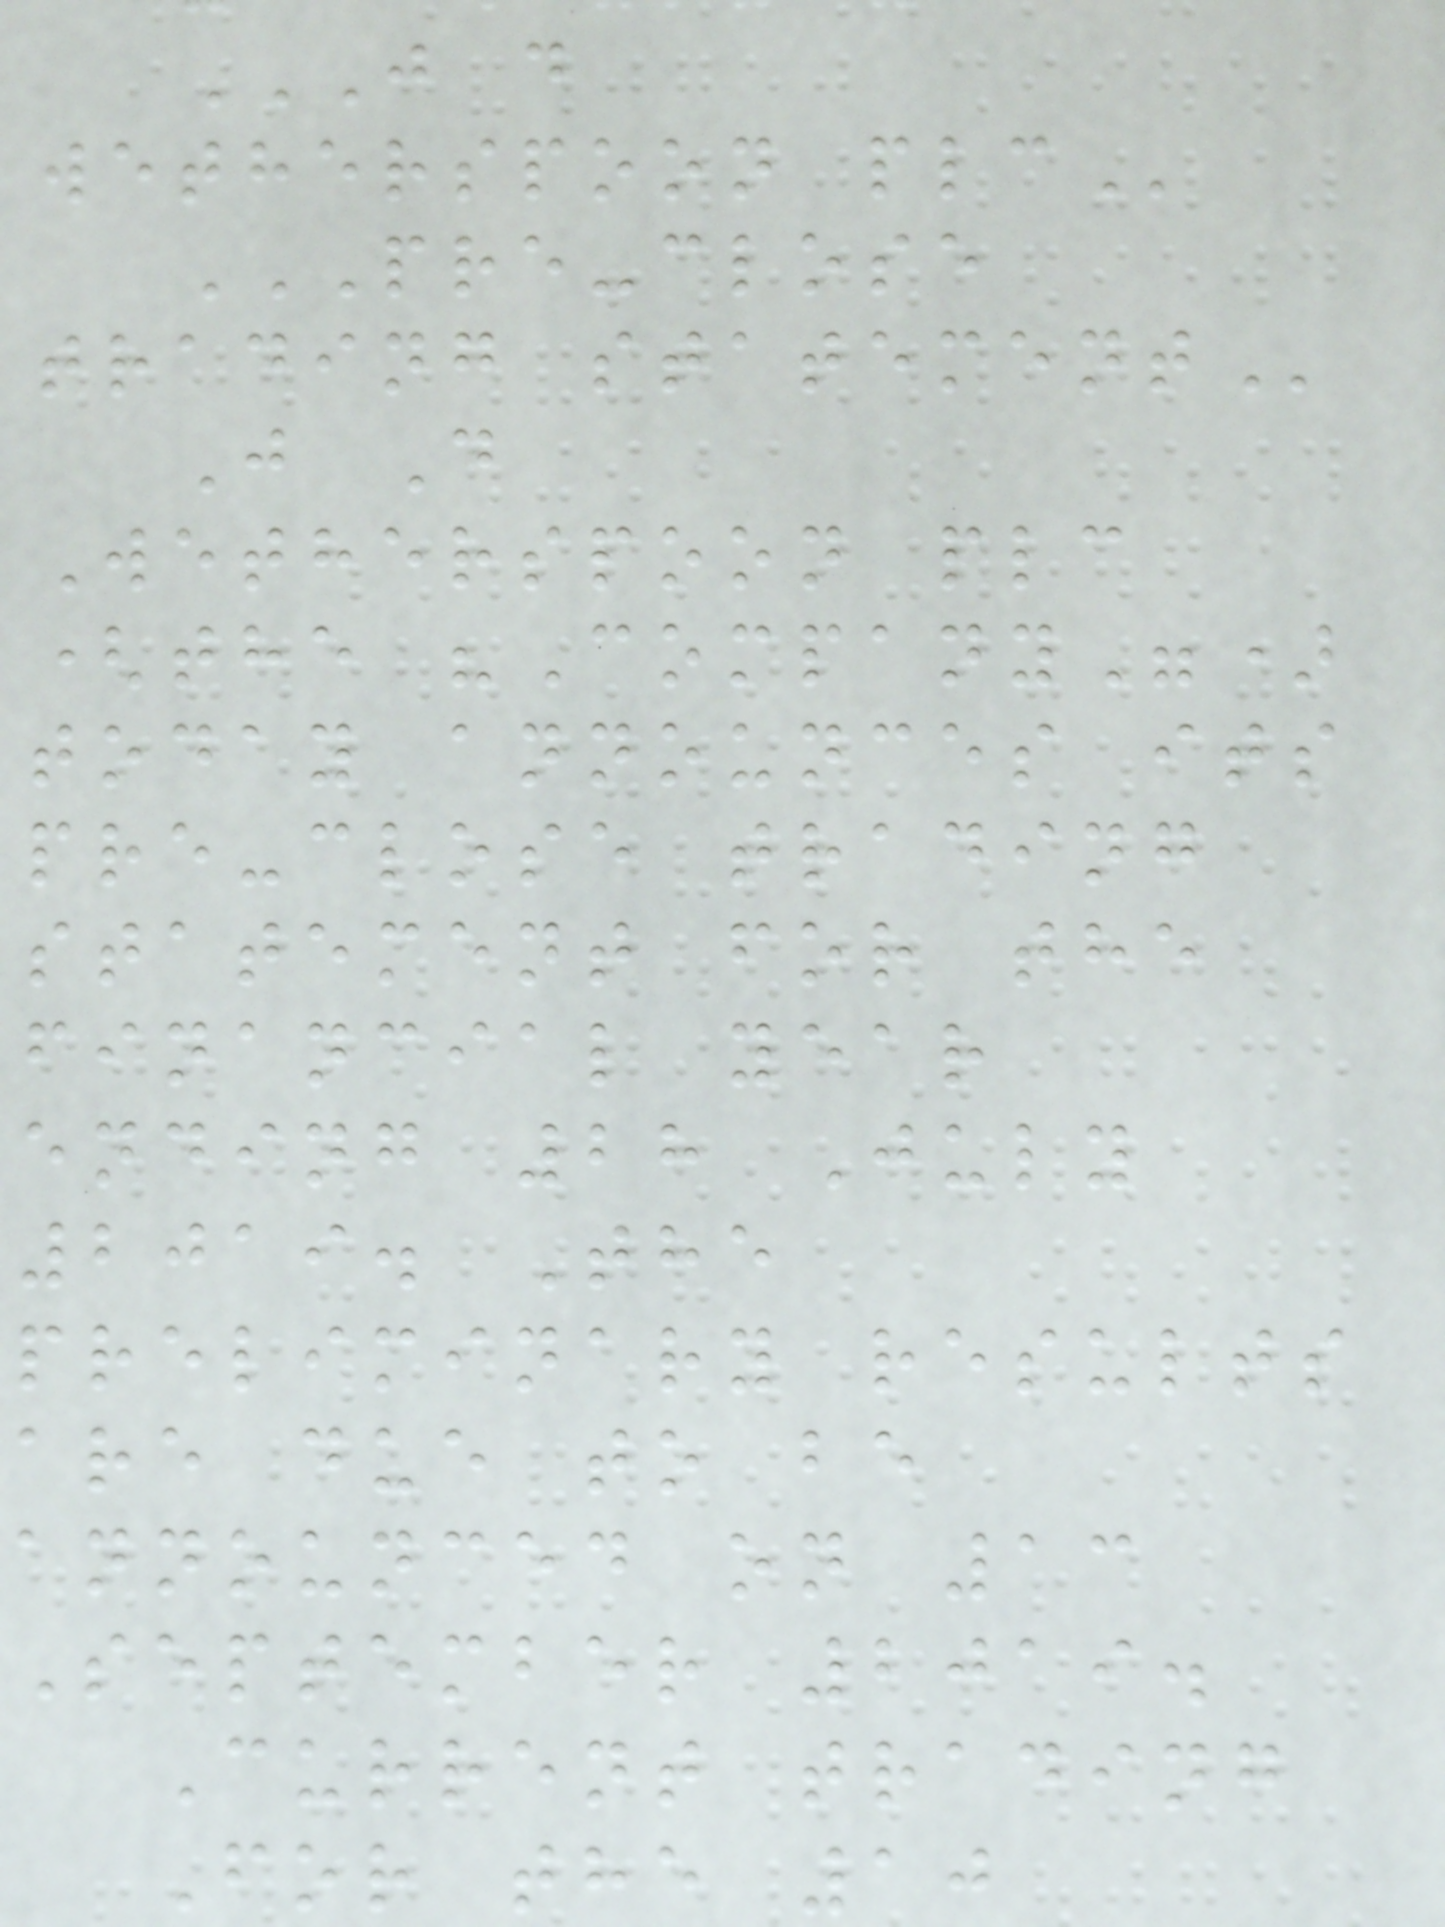J D
wetherspoon
PRE-CLOSE
trading
J D
Wetherspoon plc
(the "Company")
today announces its
pre-close trading
statement for the
financial year
ending 28 July
2019. The
preliminary results
are due to be
announced on 13
September 2019.
Current trading
For the 10
